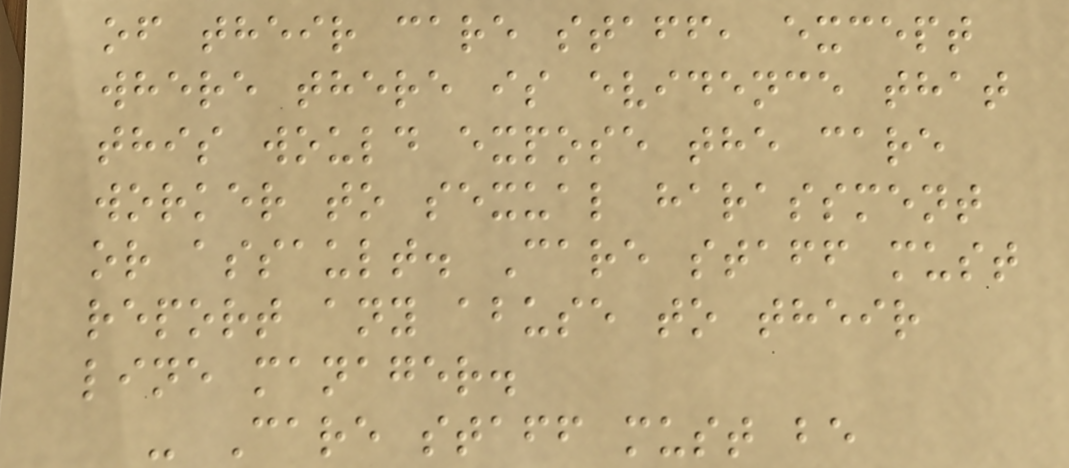of their care staff, except
where there is evidence that
this would expose the care
worker to sexual harassment
or assault. Care staff must
report any abuse to their
line manager.
- Care staff must be
